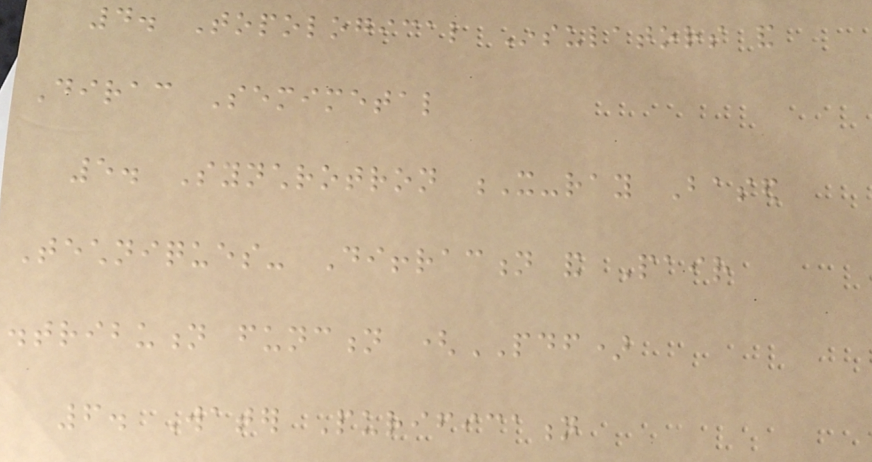4. Topological Insulators and
Dirac Semimetal
5. Synchrotron X-ray Based
Techniques- Diffraction and Pair
distribution function (PDF)
6. Water Purification
